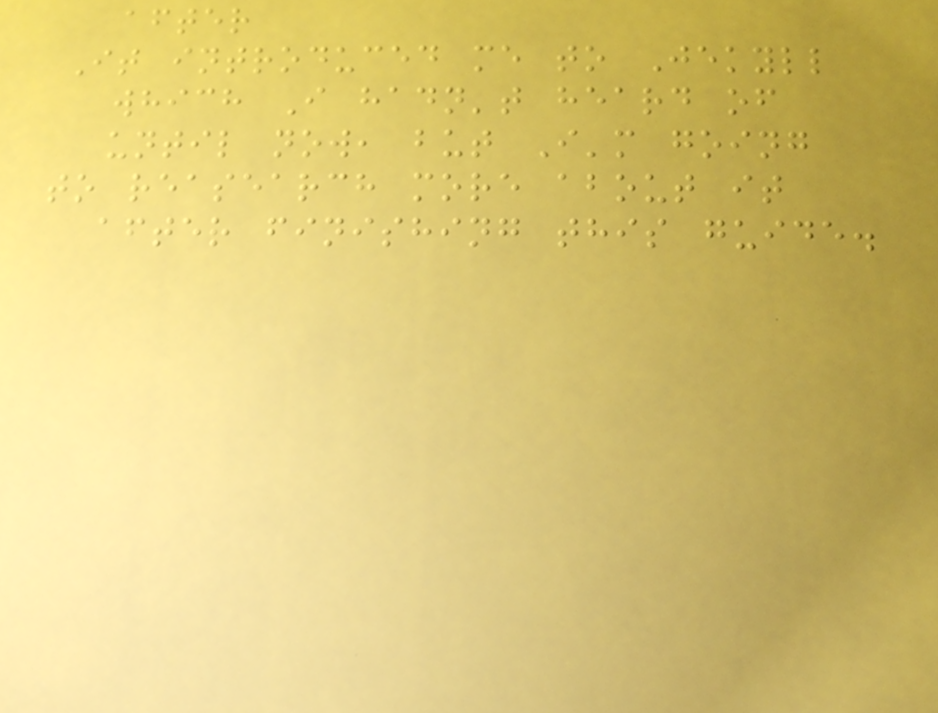after
It introduced me to Jekyll
which I hadn't heard of
until now, but I'm going
to reasearch more about it
after finishing this guide.
